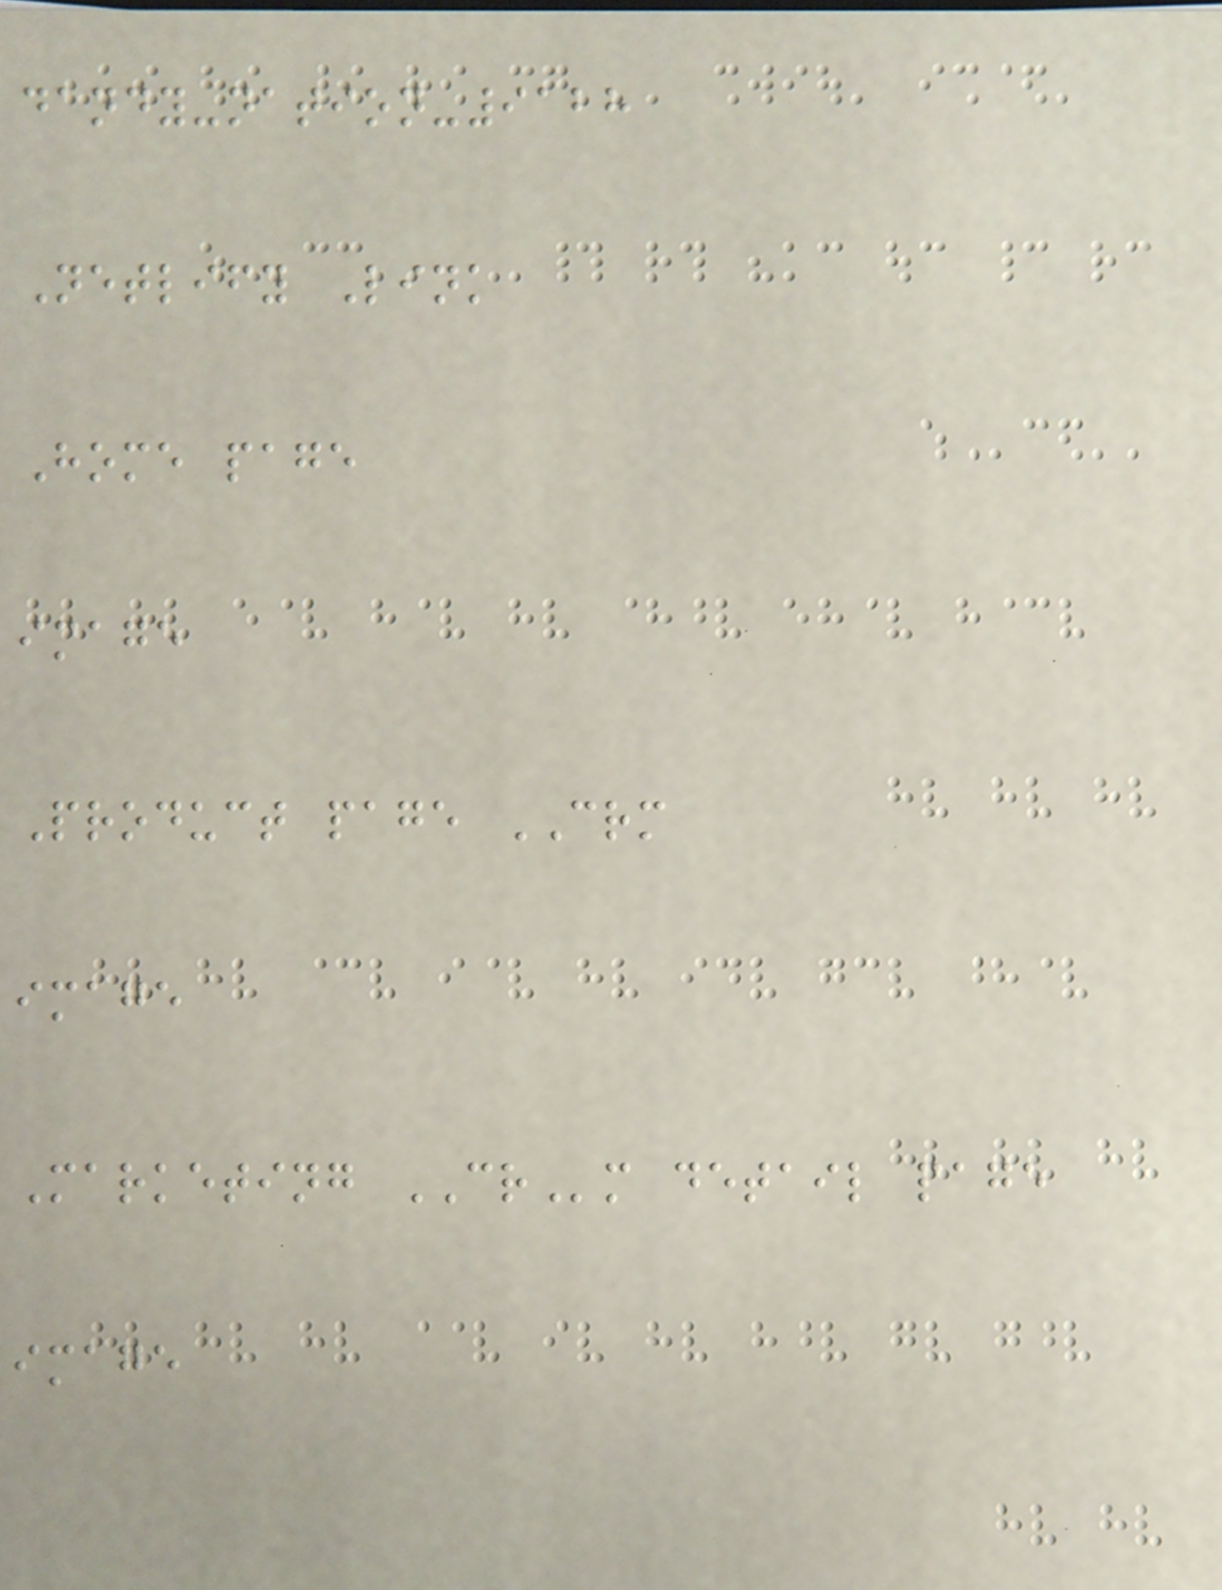dandy-nation-9128
Netlify Link
Home page
image
Product page CRM
image
Marketing CRm detail page
image
